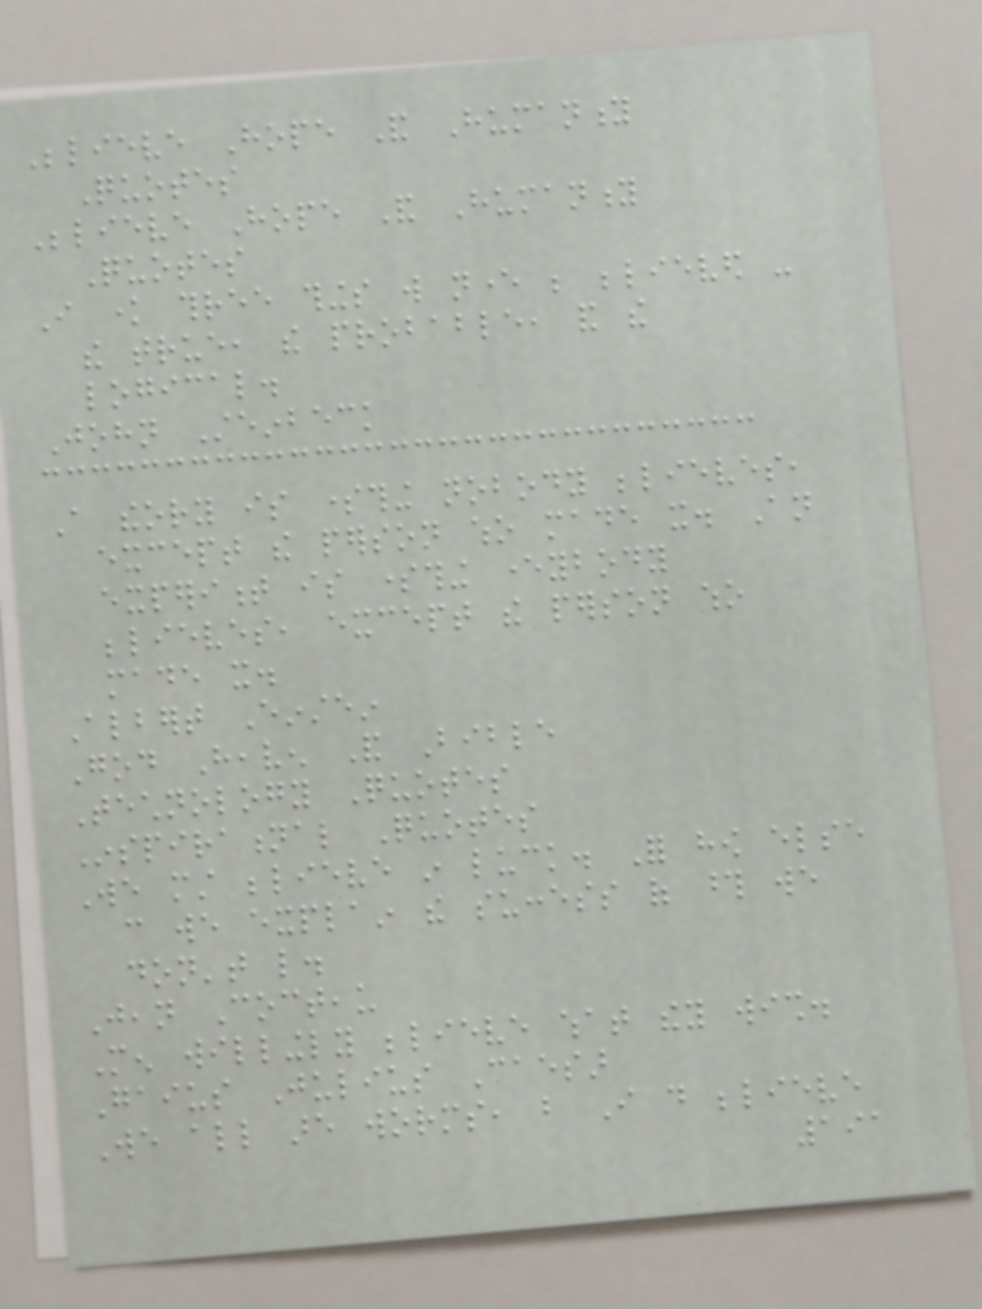Believe Hope And Humanity
Quotes
Believe Hope And Humanity
Quotes
I know three things will never be believed -
the true, the probable, and the
logical.
John Steinbeck
A theory is something nobody believes,
except the person who made it. An
experiment is something everybody
believes, except the person who
made it.
Albert Einstein
God Heaven And Bible
Technology Quotes
Inspirational Quotes
We must believe in luck. For how else
can we explain the success of those we
don't like.
Jean Cocteau
Men willingly believe what they wish.
Gaius Julius Caesar
We all are worms, but I do believe
191
